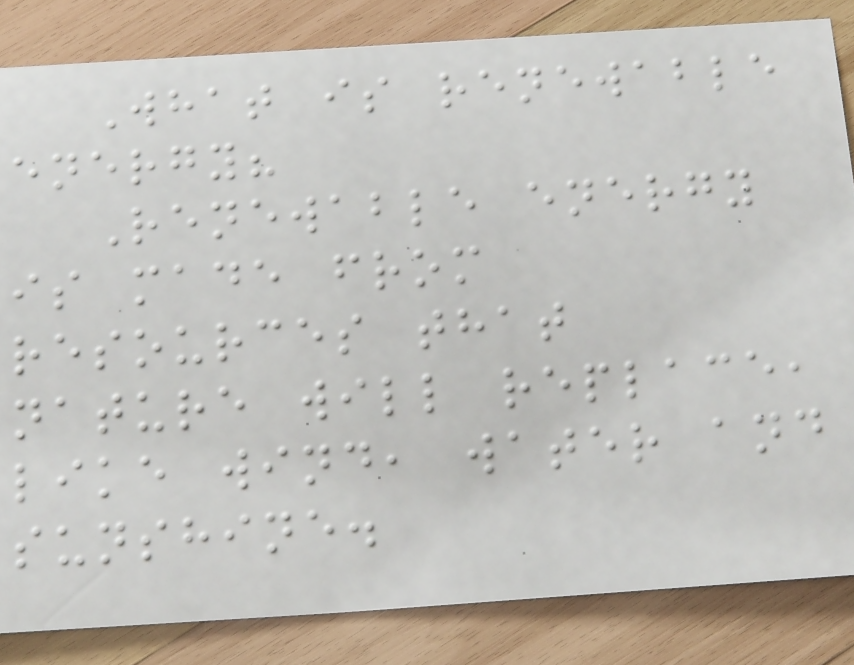What is renewable
energy?
Renewable energy
is made from
resources that
nature will replace,
like wind, water and
sunshine.
